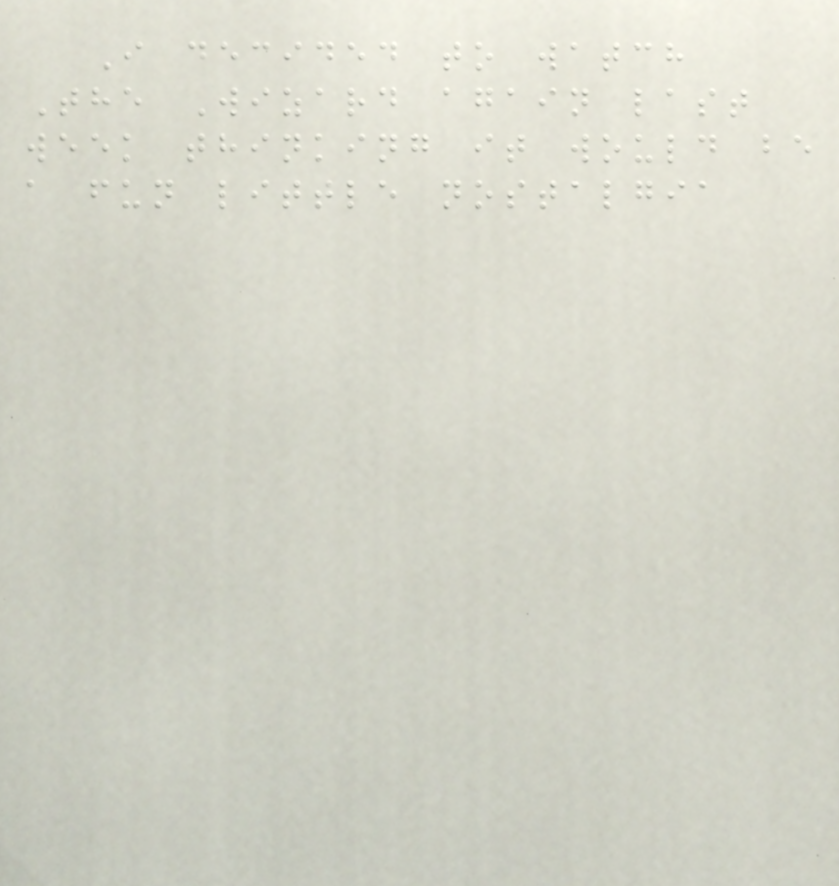I decided to watch
The Wizard again last
week thinking it would be
a fun little nostalgia
